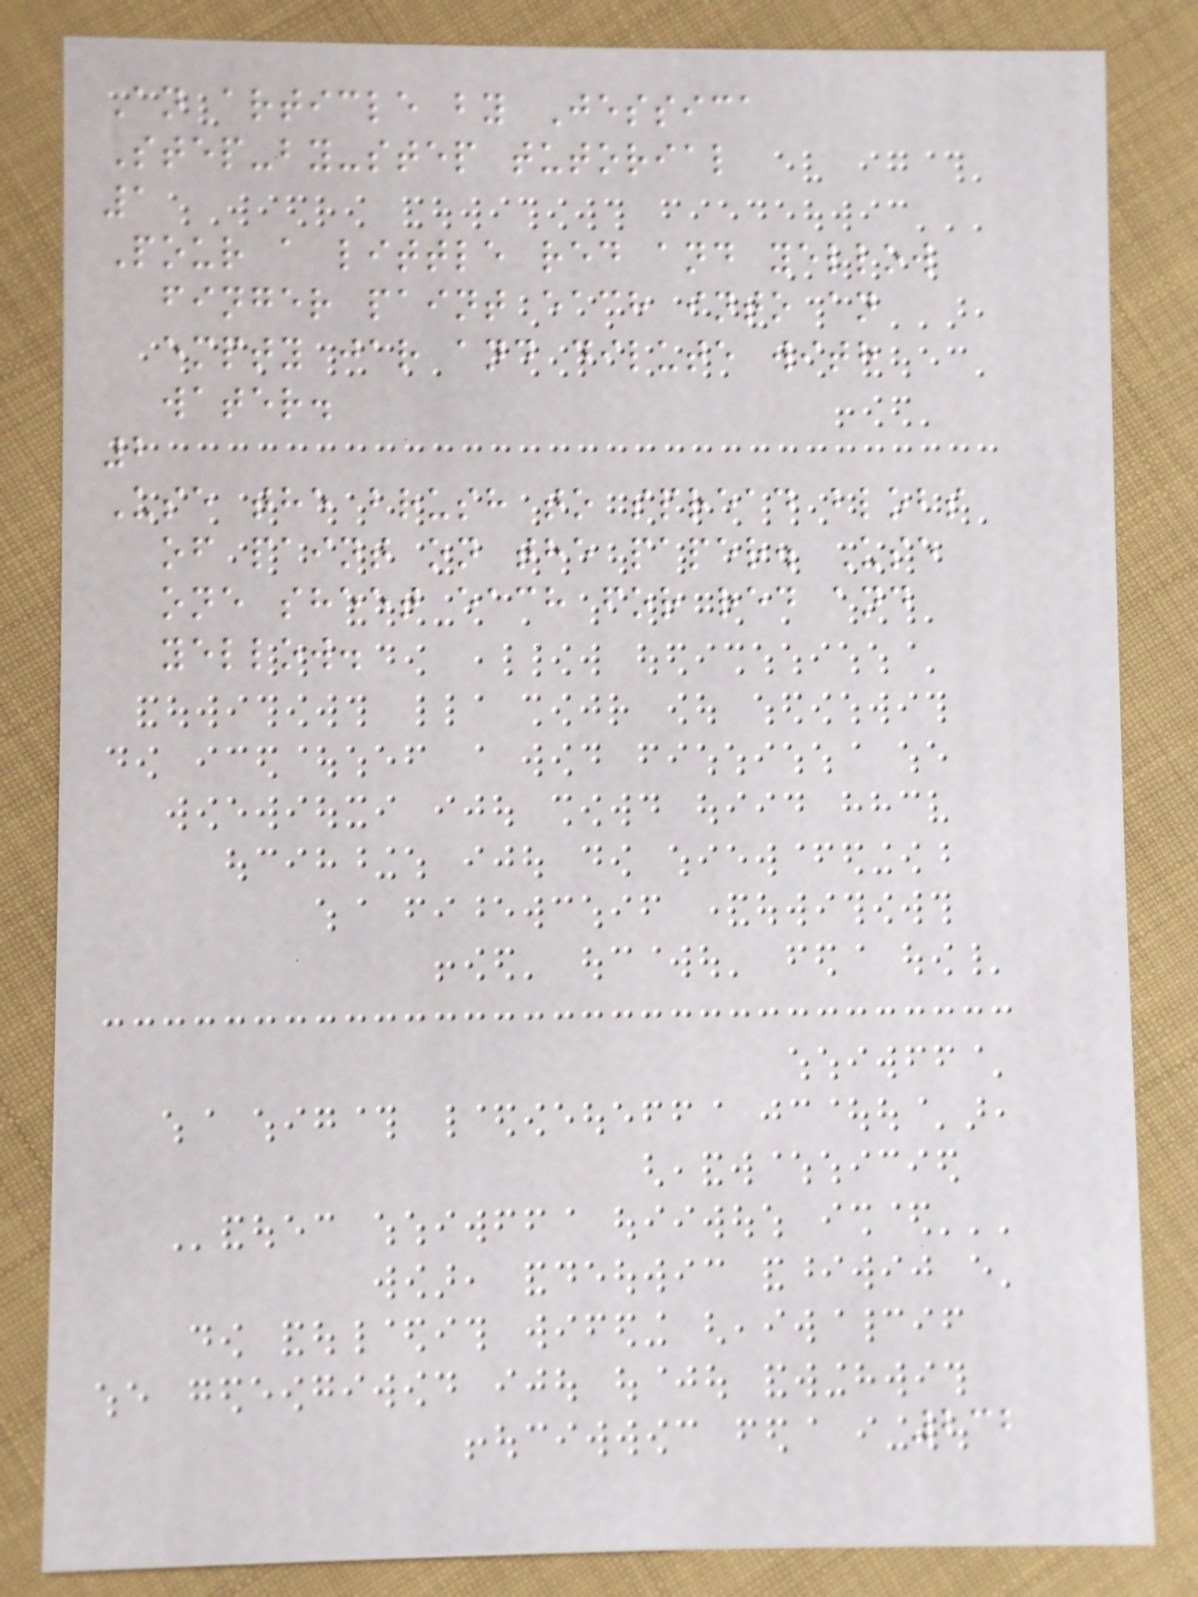An article by Jessica
Step-by-step tutorial
1
Pour a little red and yellow
finger paint each into an
empty jar and dilute with
water.
2
Use the brush to spread blobs
of paint on the paper. Use
one sheet each for red and
yellow.
232
